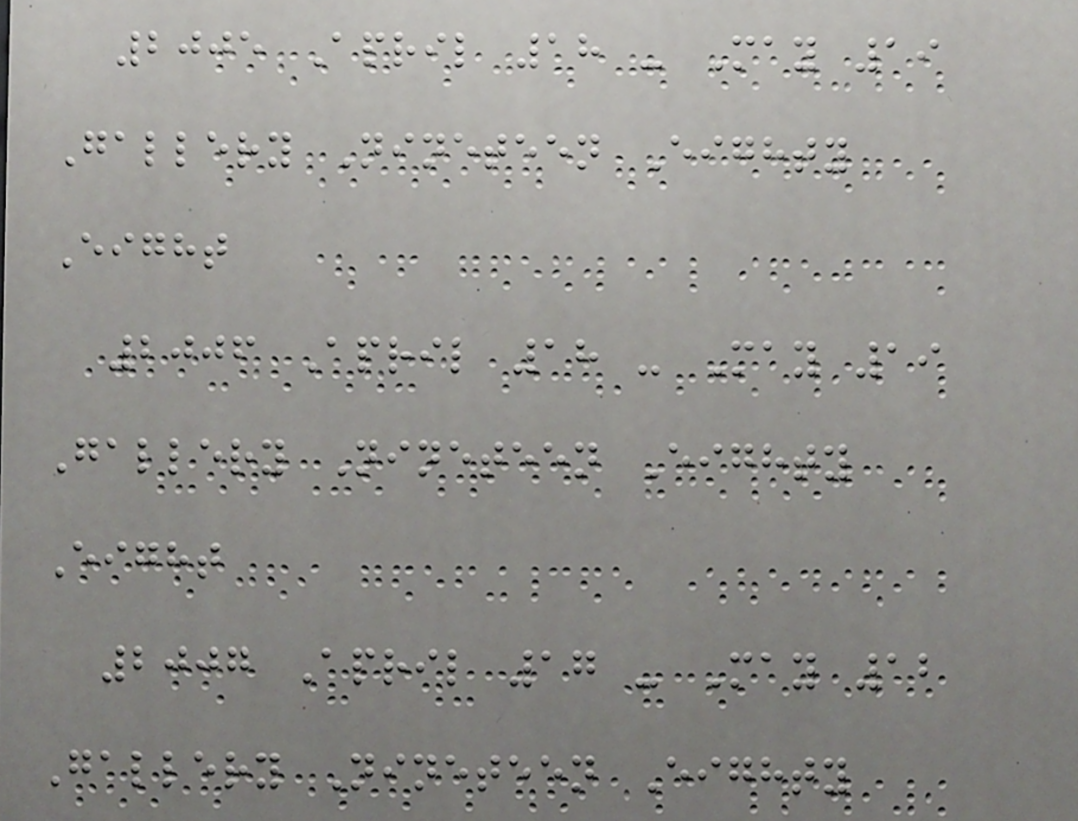2005 April 18 - May 19
Gallery Nineteen Eighty
Eight
2006 April 18 - May 19
Gallery Nineteen Eighty
Eight
2007 April 17 - May 12
Gallery Nineteen Eighty
